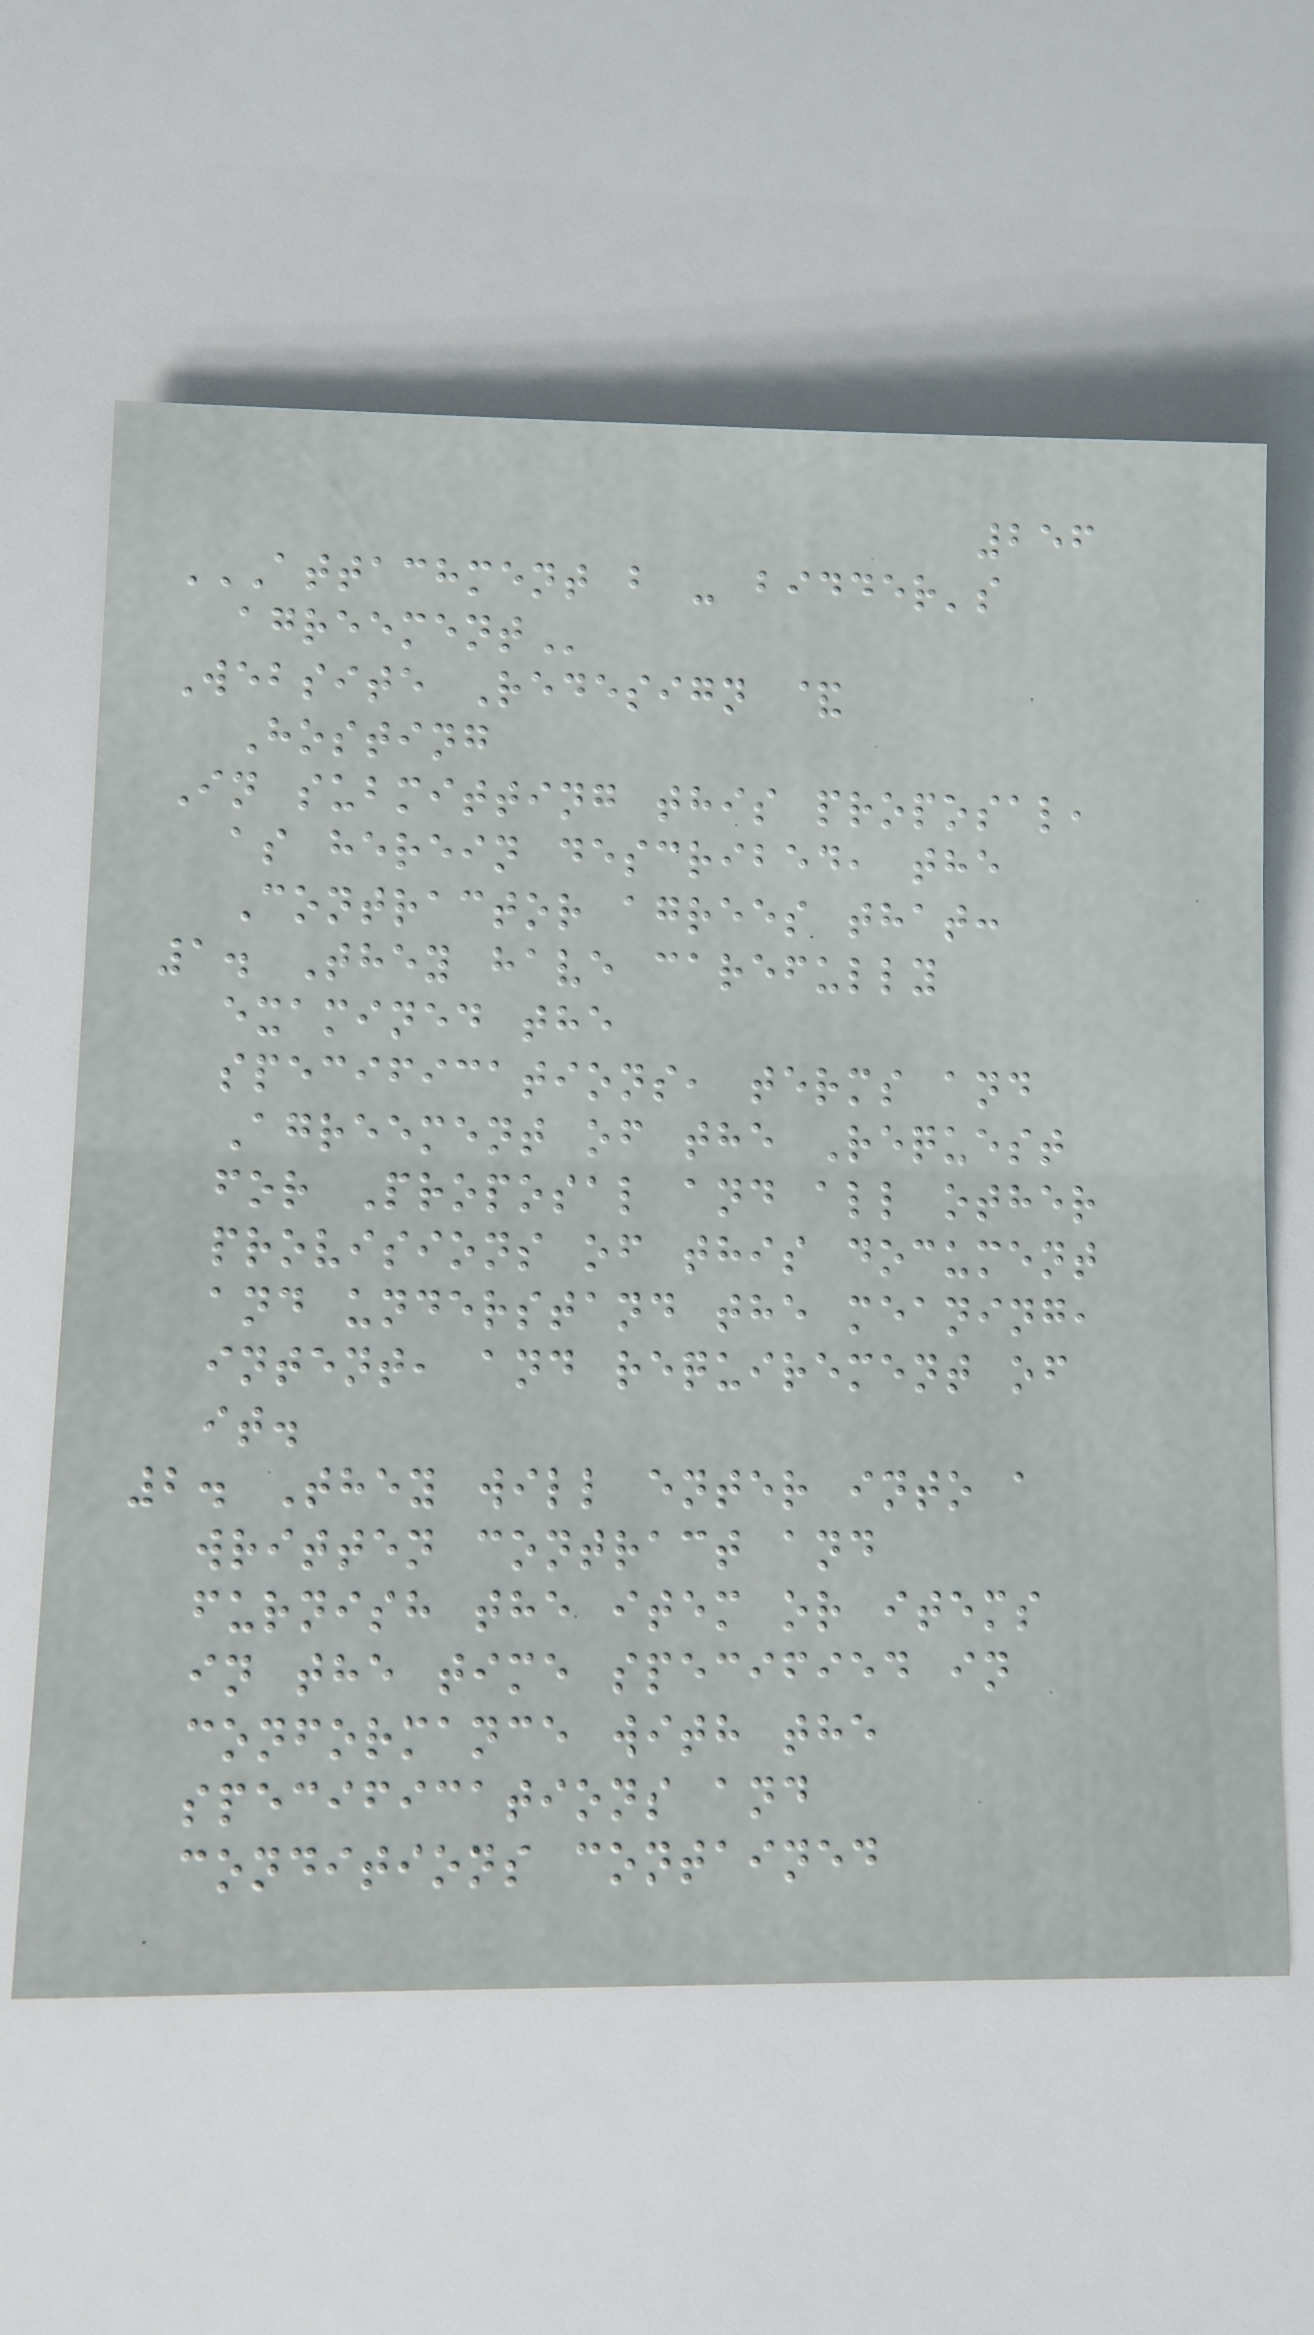256
ATTACHMENT B - BIDDER'S
AGREEMENT
Website Redesign &
Hosting
In submitting this proposal,
as herein described, the
Contractor agrees that:
1. They have carefully
examined the
specifications, terms and
Agreement of the Request
for Proposal and all other
provisions of this document
and understand the meaning,
intent, and requirement of
it.
2. They will enter into a
written contract and
furnish the item or items
in the time specified in
conformance with the
specifications and
conditions contained
